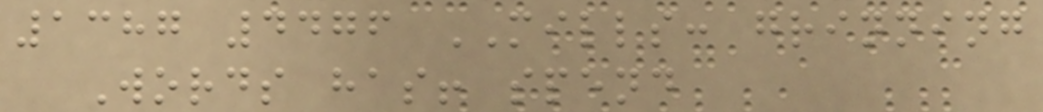1387 4476 MILLS: grinning
Words has! spend
